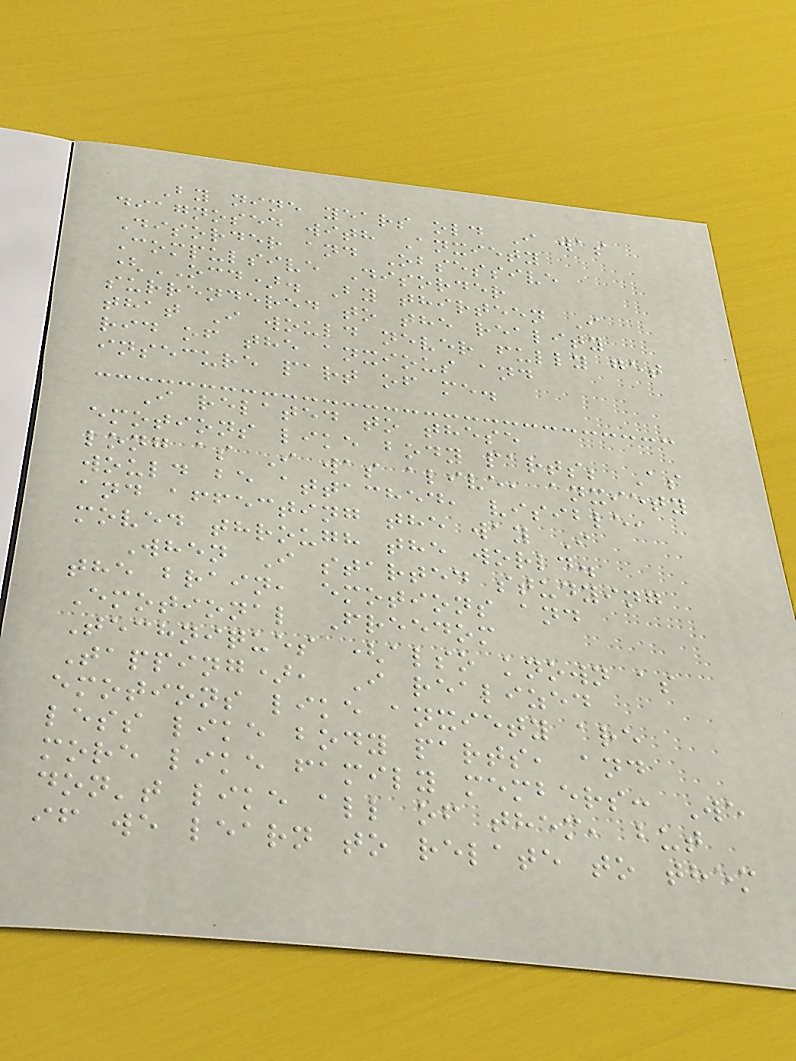By nine years old I was
diagnosed with Anxiety
Disorder and Obsessive
Compulsive Disorder
(OCD). By thirteen I
surrendered to the reality
that I would never fully get
rid of the anxious and
insecure part of me.
I related to these
emotions like body parts; As
long as I was alive, anxiety
would be attached, visible,
and affecting the way I
moved through the world.
When I started studying
the brain, emotions and
Emotional Freedom
Techniques (also known as
Tapping), I realized
emotions like anxiety are
less like body parts, and
more like family members: We
don't like all of them, but
if we learn to relate to them
